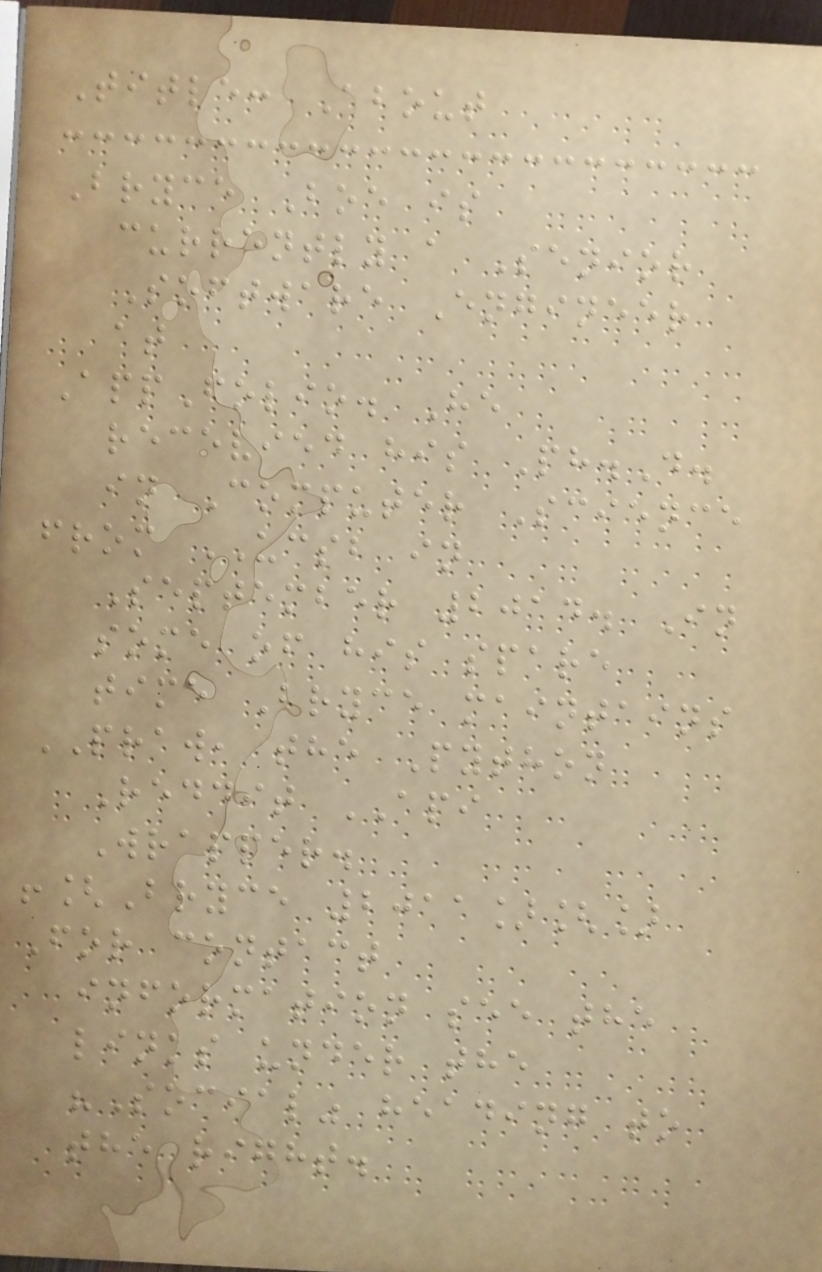Title: About
Bryce Boe is
currently a Senior
Software Engineer
at
AppFolio. He
recevied his Ph.D.
in Computer Science
from UCSB in
September 2014. In
some of his spare
time Bryce maintains
PRAW, the Python
Reddit API
Wrapper.
![Bryce 2011][]
For contact
information see the
links under the
"Social" heading to
the right.
